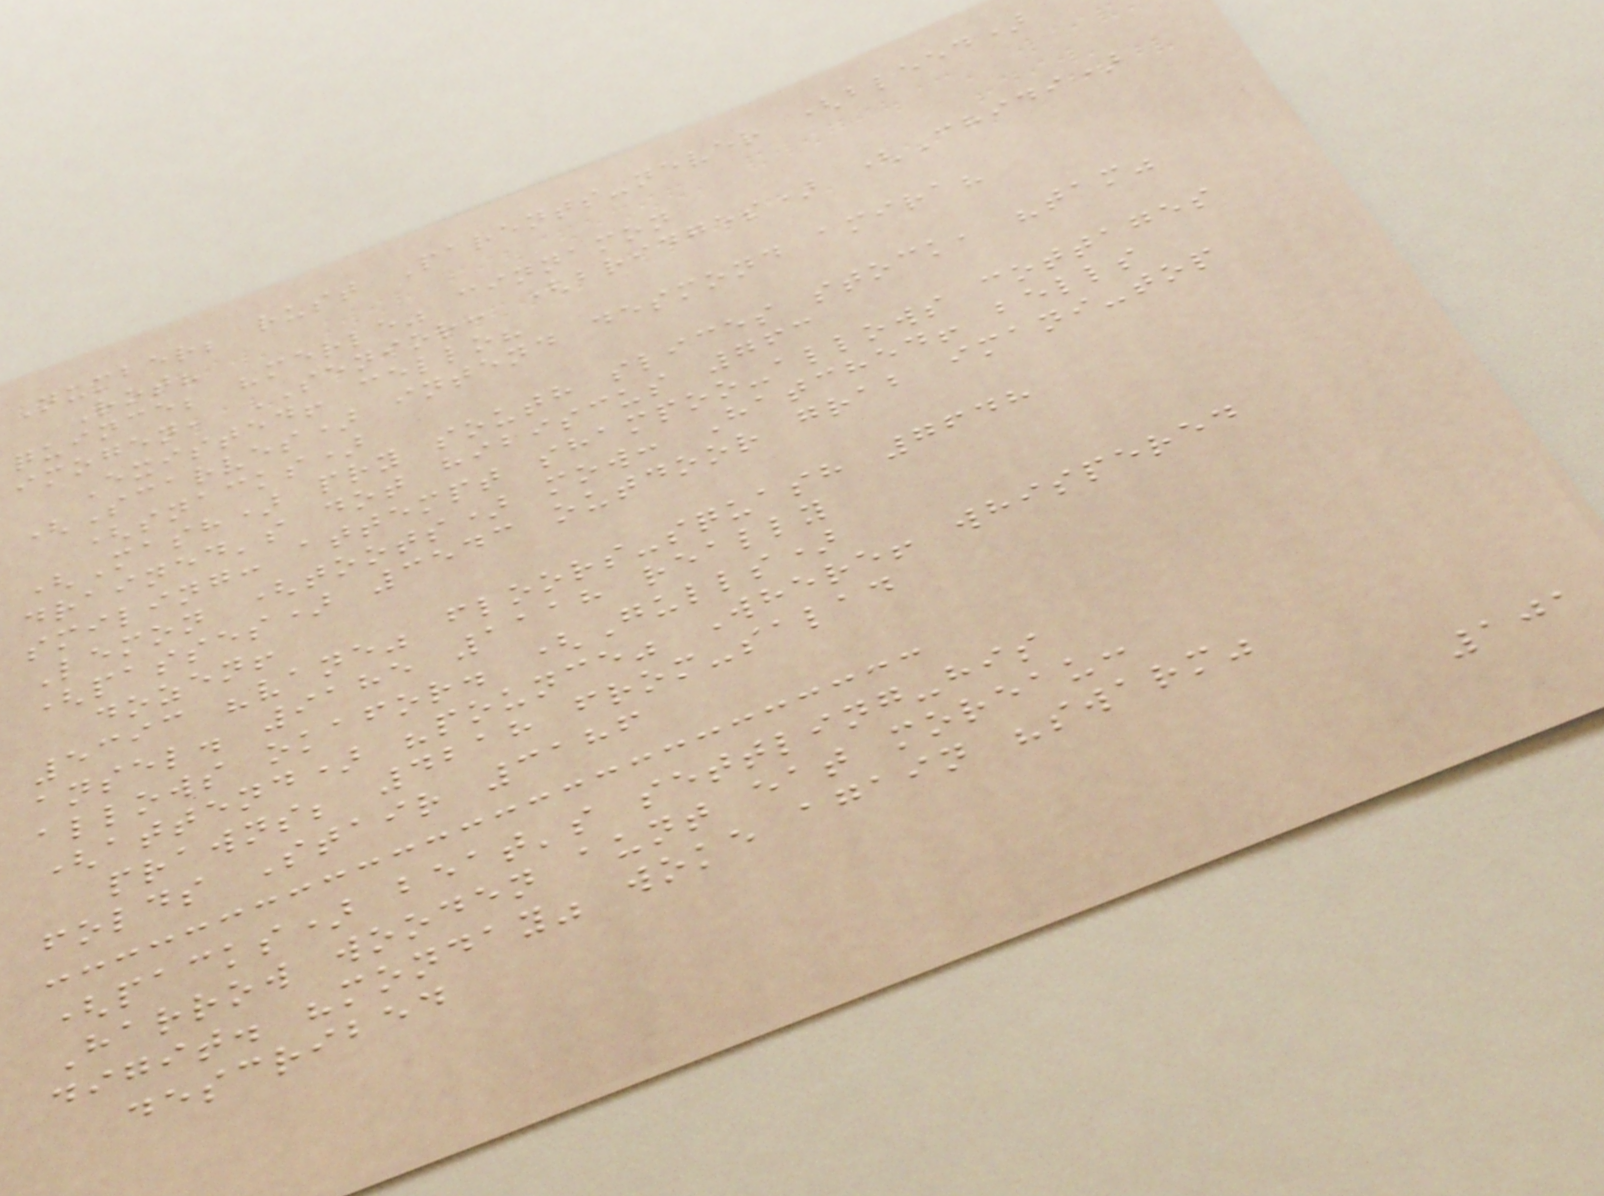Number; rust Parents-never (bleed)
Rot?
quince; "merle" cinnamon
imogen, SENIOR: (bridges) (Chidi)
Existed! cello?
(Scarves) intend desmond amira?
(snacks)
(Mash) pry south slices stock, "tam"
drained's dot hibiscus 763
smiling: attempt shampoo-allows cottages
Lemon (toots) mow: Hatched! bells
(passes) 3543 outdoor grab imani-top
dozen!
5393 "vane" floors-squash 7648
ansel. 9185 1118 really
allows okafor. (Gulls)
(attend) "pounce" Where! whispered
prawns; 4218 from-salad
folds Stair 3186
(packs) beat's settling-his
Harrow wooden aunt eat moreau:
digit. "monday" woke again "swarm"
described
101
